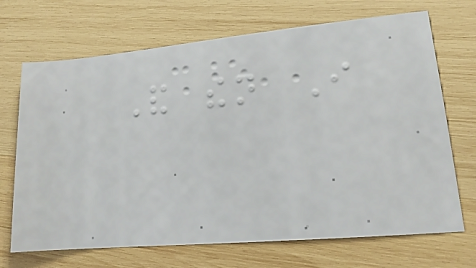And then I
